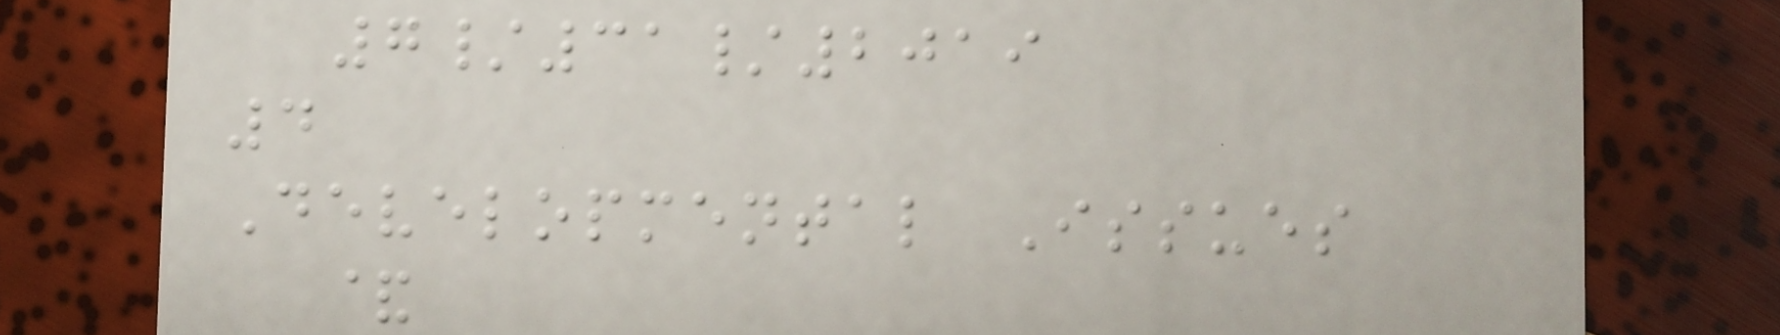7/31/2019
4
Developmental Issues
&
